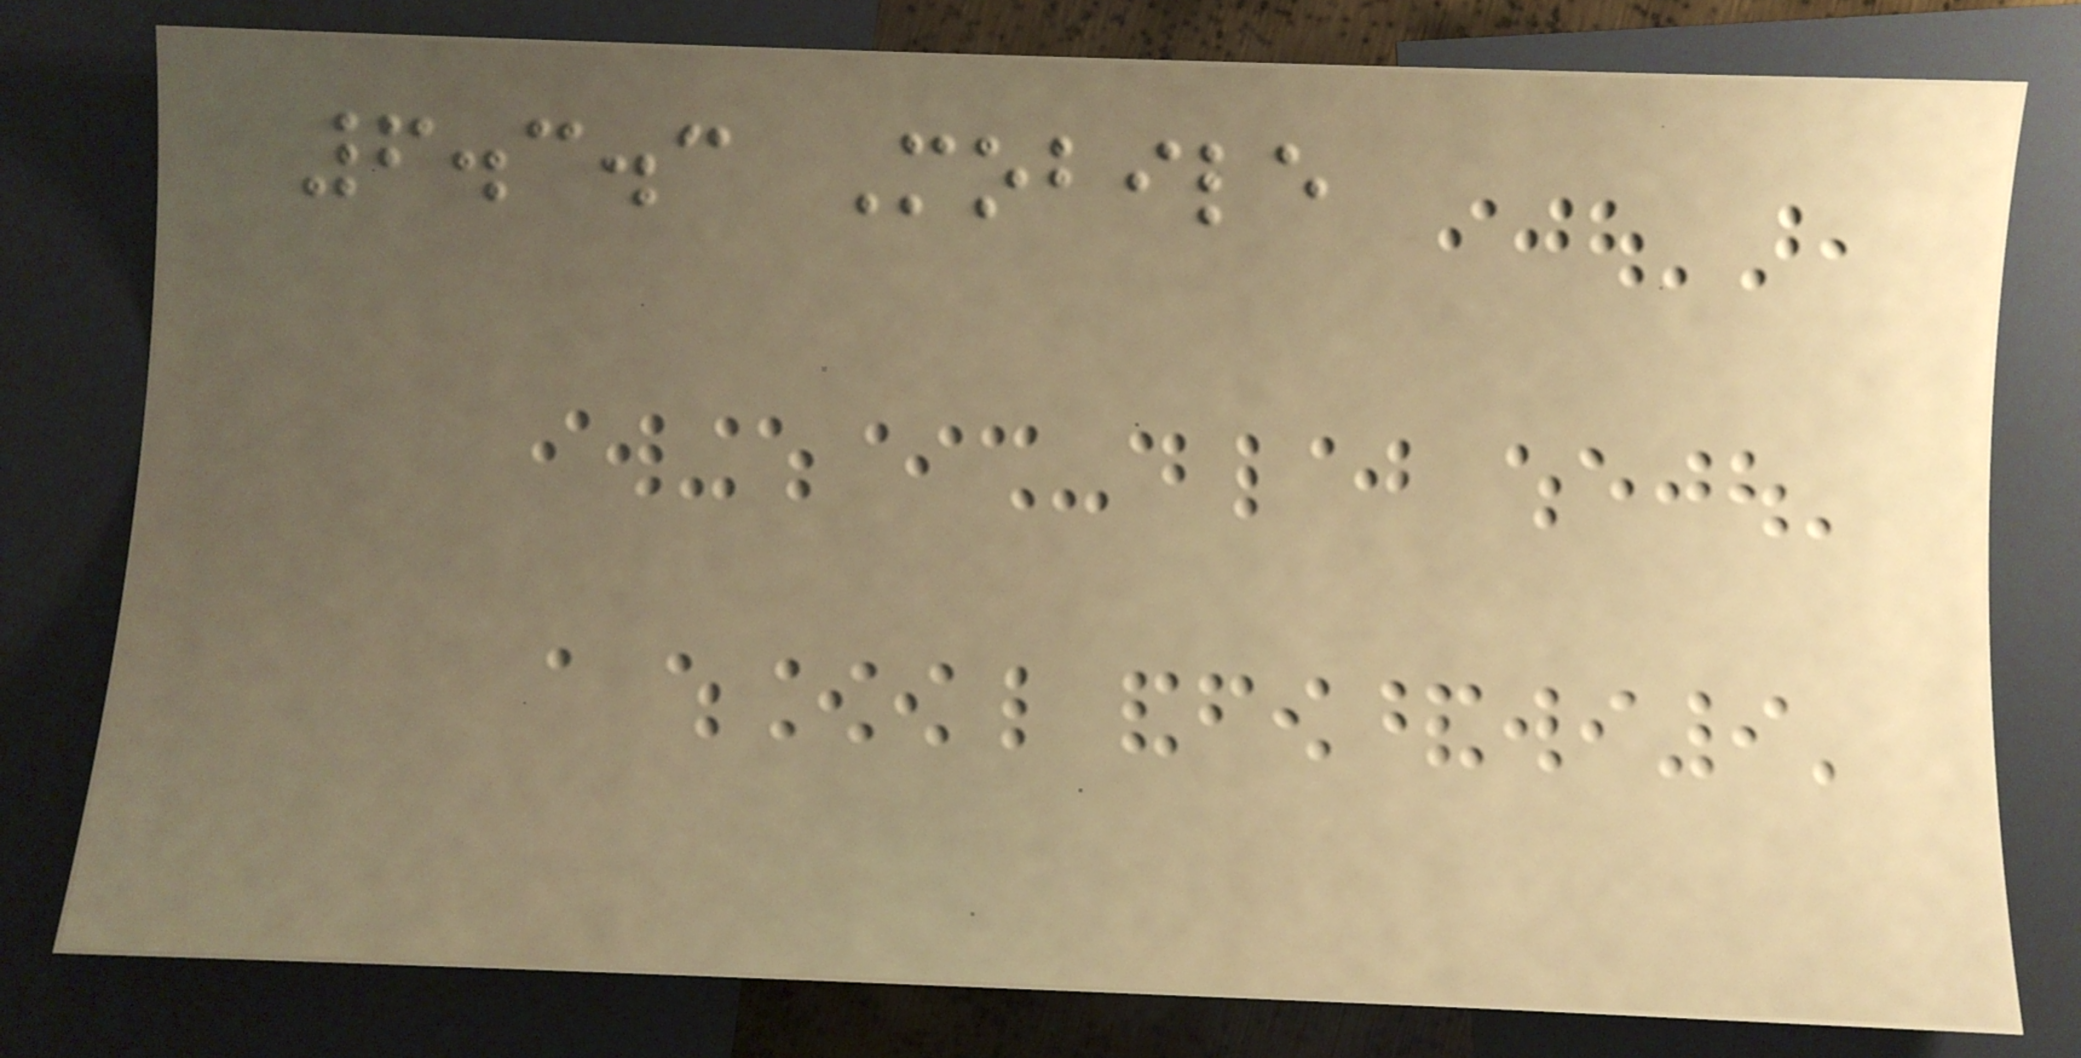6.3.3 Mobile
